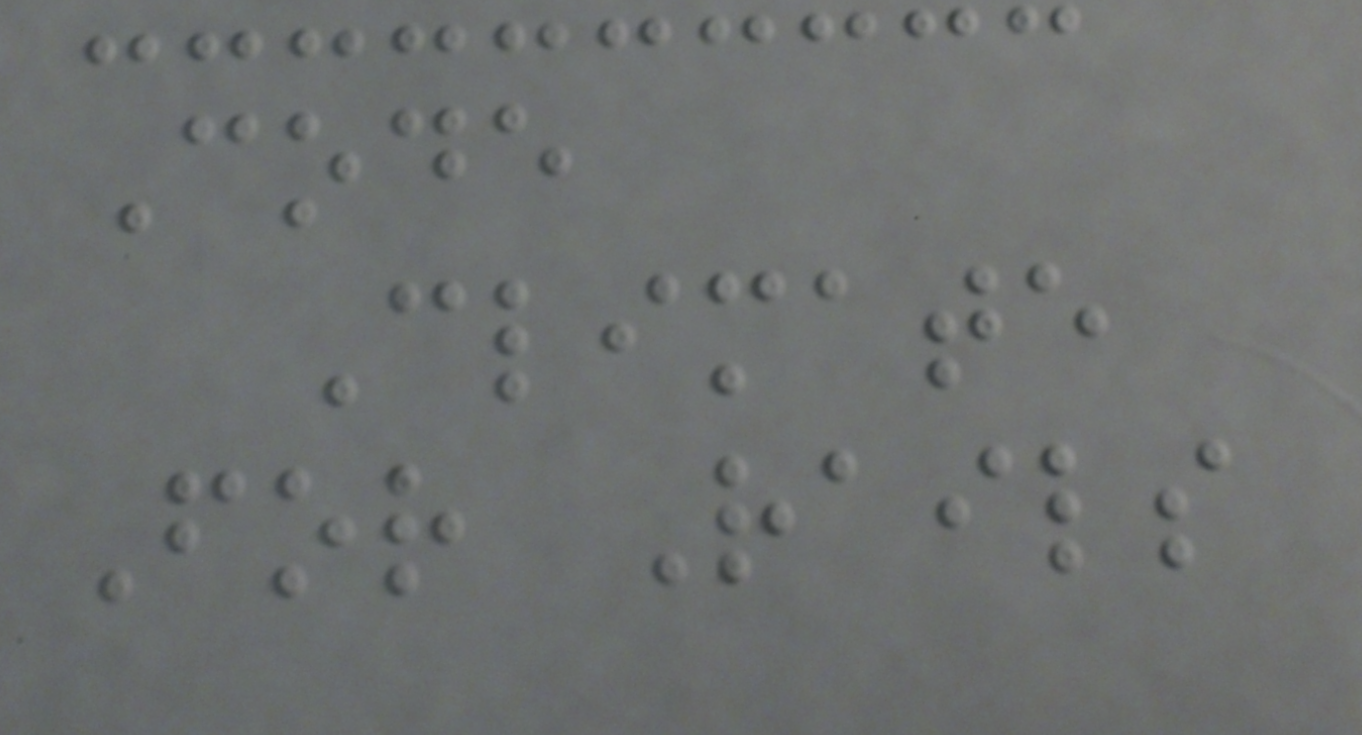Code
Climate
For Rails
